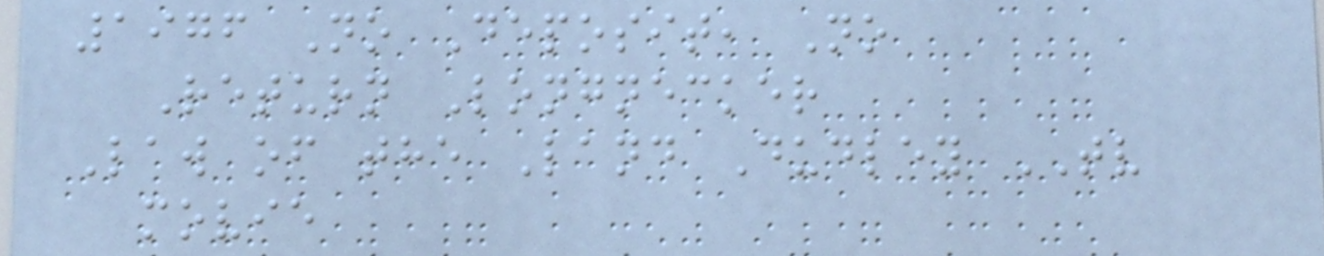1976 No Deposit, No
Return Longnecker
Law of the Land Dudley TV
movie
